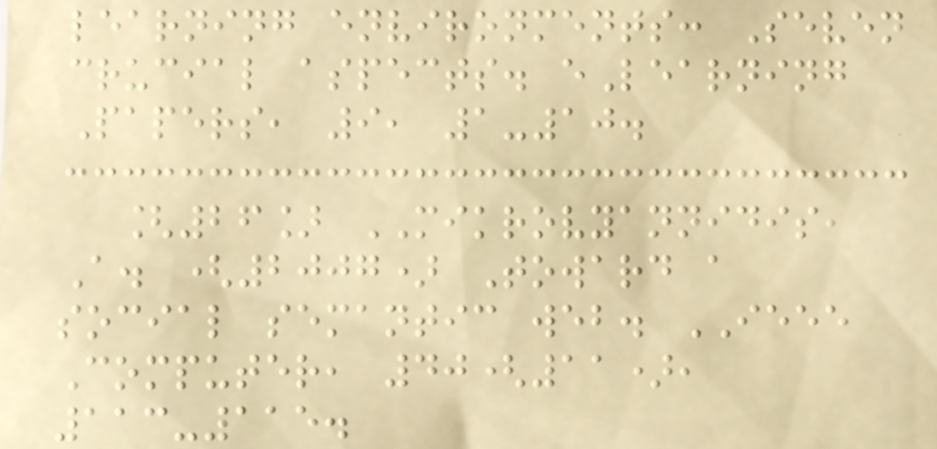learning environments: Seven
crucial aspects. eLearning
Papers, 9, 1-10.
[26] MIKROVYANNIDIS,
A. (2007) Toward a
social semantic web. IEEE
Computer, 40(11),
113-115.
